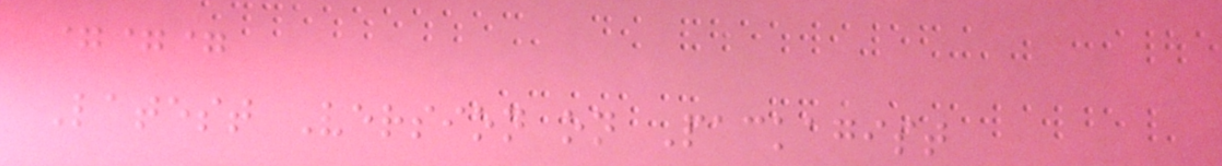===
Latest Version on Packagist
